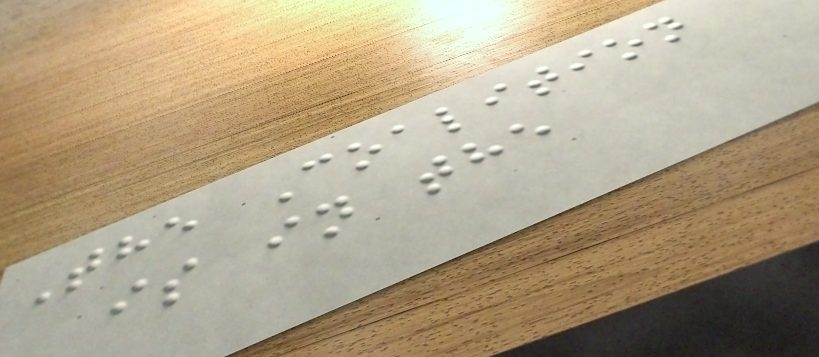The Coalition
is in the
